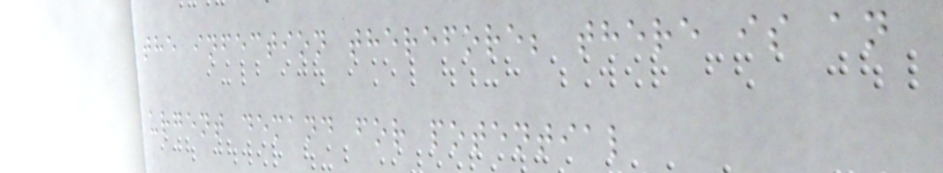the infection therefore; there is an
urgent demand for potential
